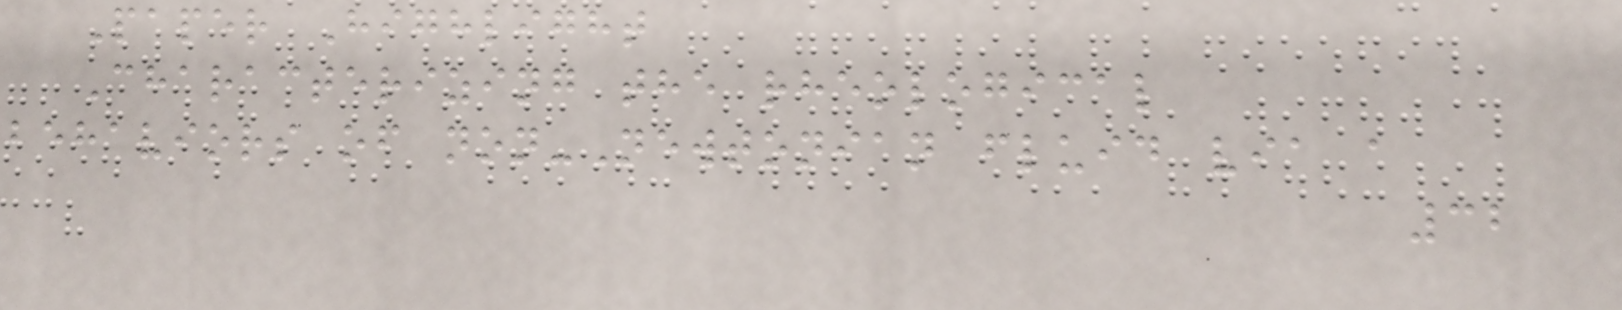Paper Highlight
Characterizing the rheological
behaviors of non-Newtonian fluid via a
32
